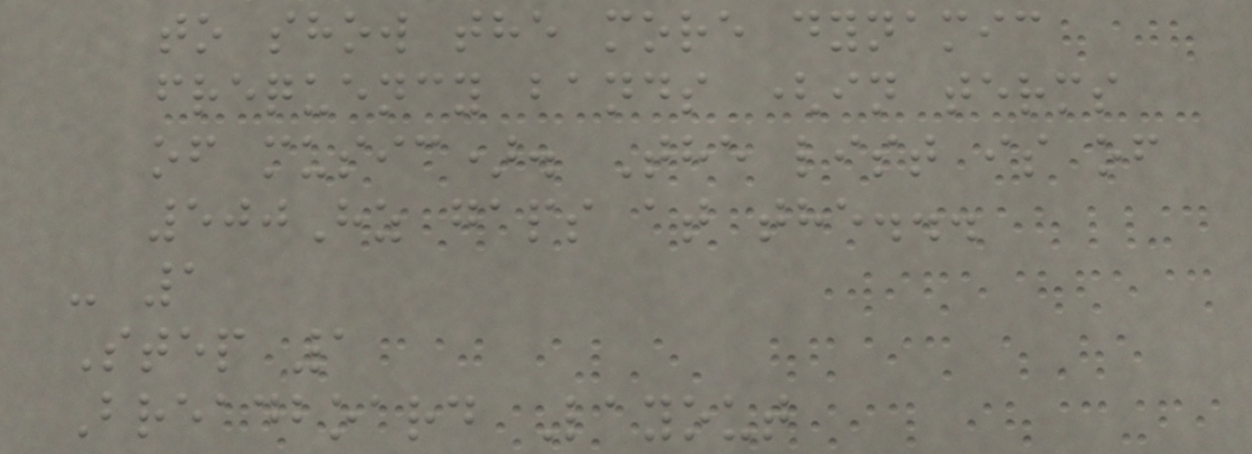to show the more dynamic
frequency bands (in terms
of music). The list is of
500Hz gaps at the...
- 1
Step 1
Breadboard Layout
